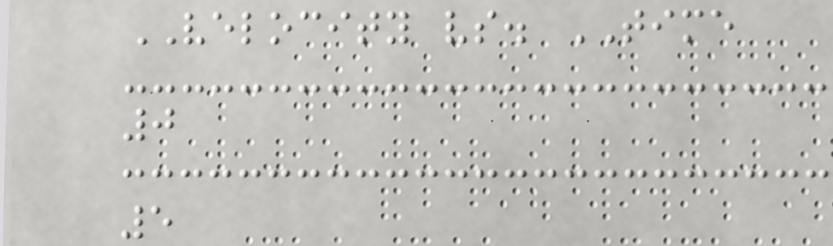VELOCITY vs. TIME
0
5
